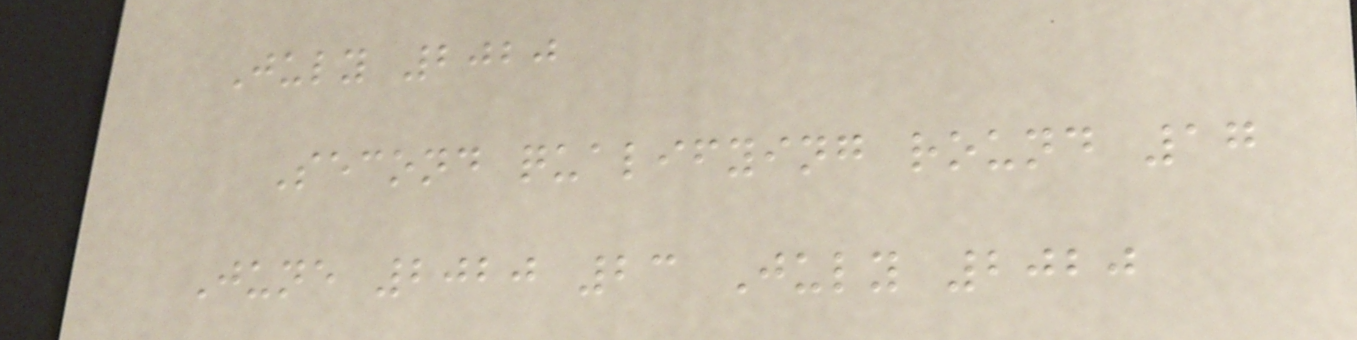July 2020
Second qualifying round 17
June 2020 23 July 2020
